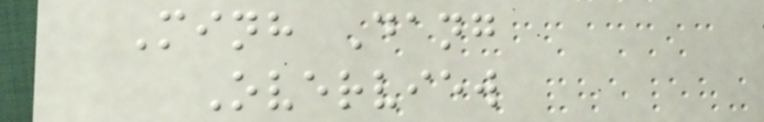Minh Dang
Overview
